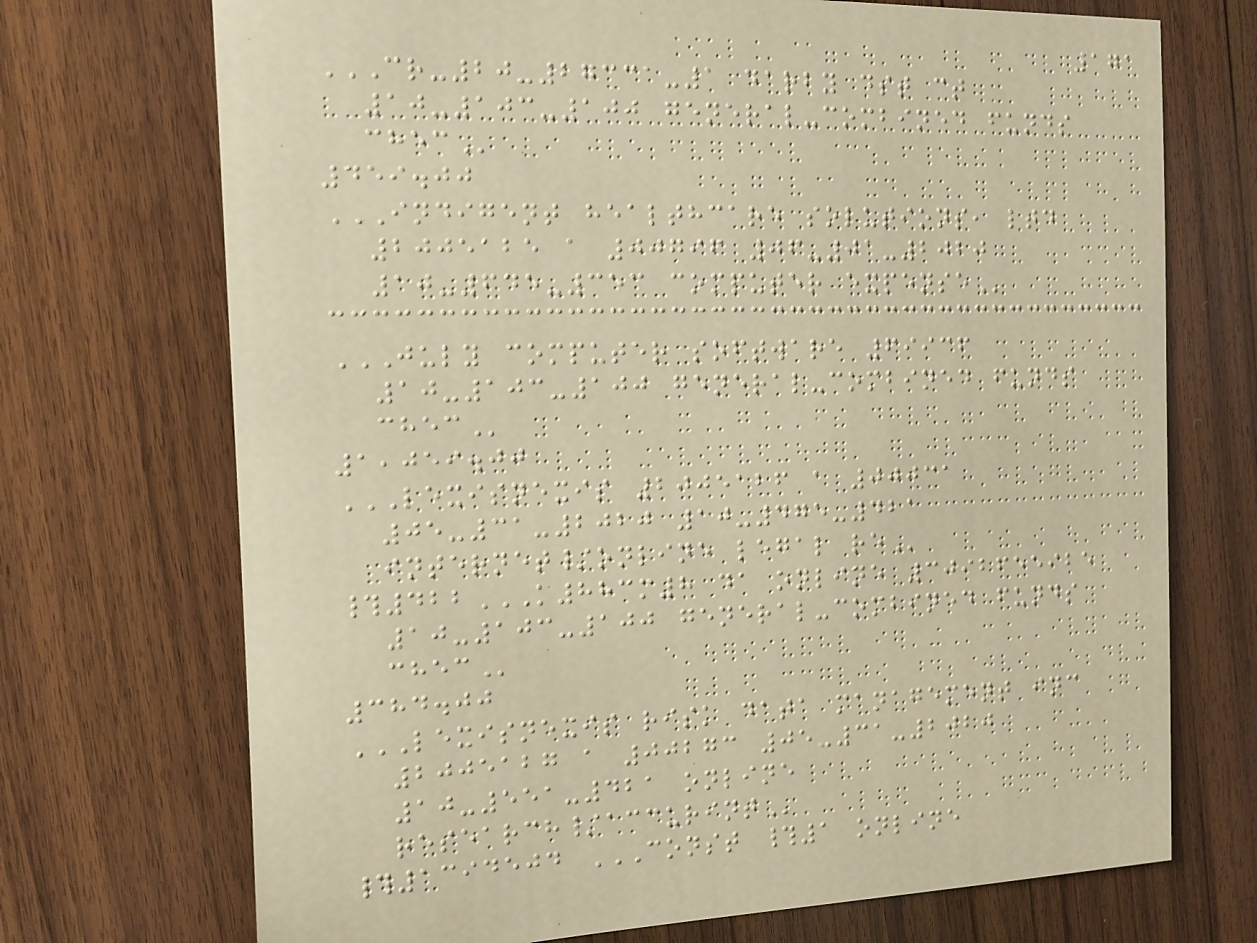171
CR-20-27331-1 DARBY DST CT
10-103-100 GENERAL-COMBINED FUNDS
CHEC
459.00
INDIGENT HEALTHCARE SOLUTIONS, LTD
2005125 A 00796 06-01-2020
10-645-353 COMPUTER EXPENSE
JULY COMPUTER SOFTWARE 69936
10-103-100 GENERAL-COMBINED FUNDS
CHEC
1,059.00
LEXISNEXIS 2005126 A 00031
05-31-2020 10-475-421
INTERNET/ONLINE LEGAL RE
#422K883M8 DA ONLINE 3092655925
10-103-100 GENERAL-COMBINED FUNDS
CHEC
384.00
LEXISNEXIS RISK DATA MANAGEMENT INC
2005127 A 00273 05-31-2020
10-551-421 ONLINE
RESEARCH/ACCURINT
#1394504 CONST #1 ONLINE
